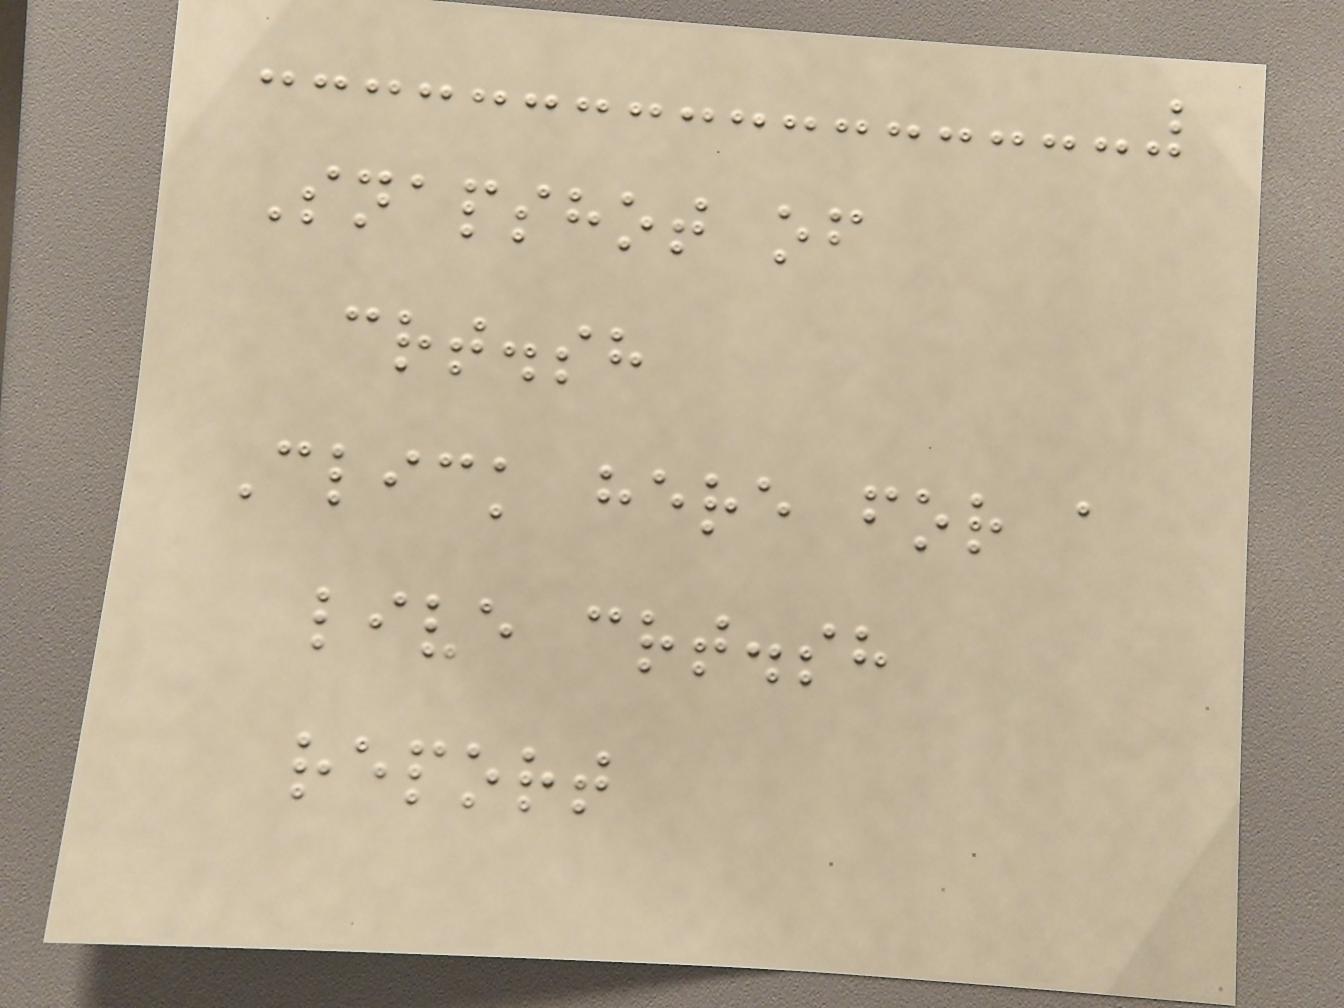Snapshot of
crt.sh
Click here for a
live crt.sh
report
